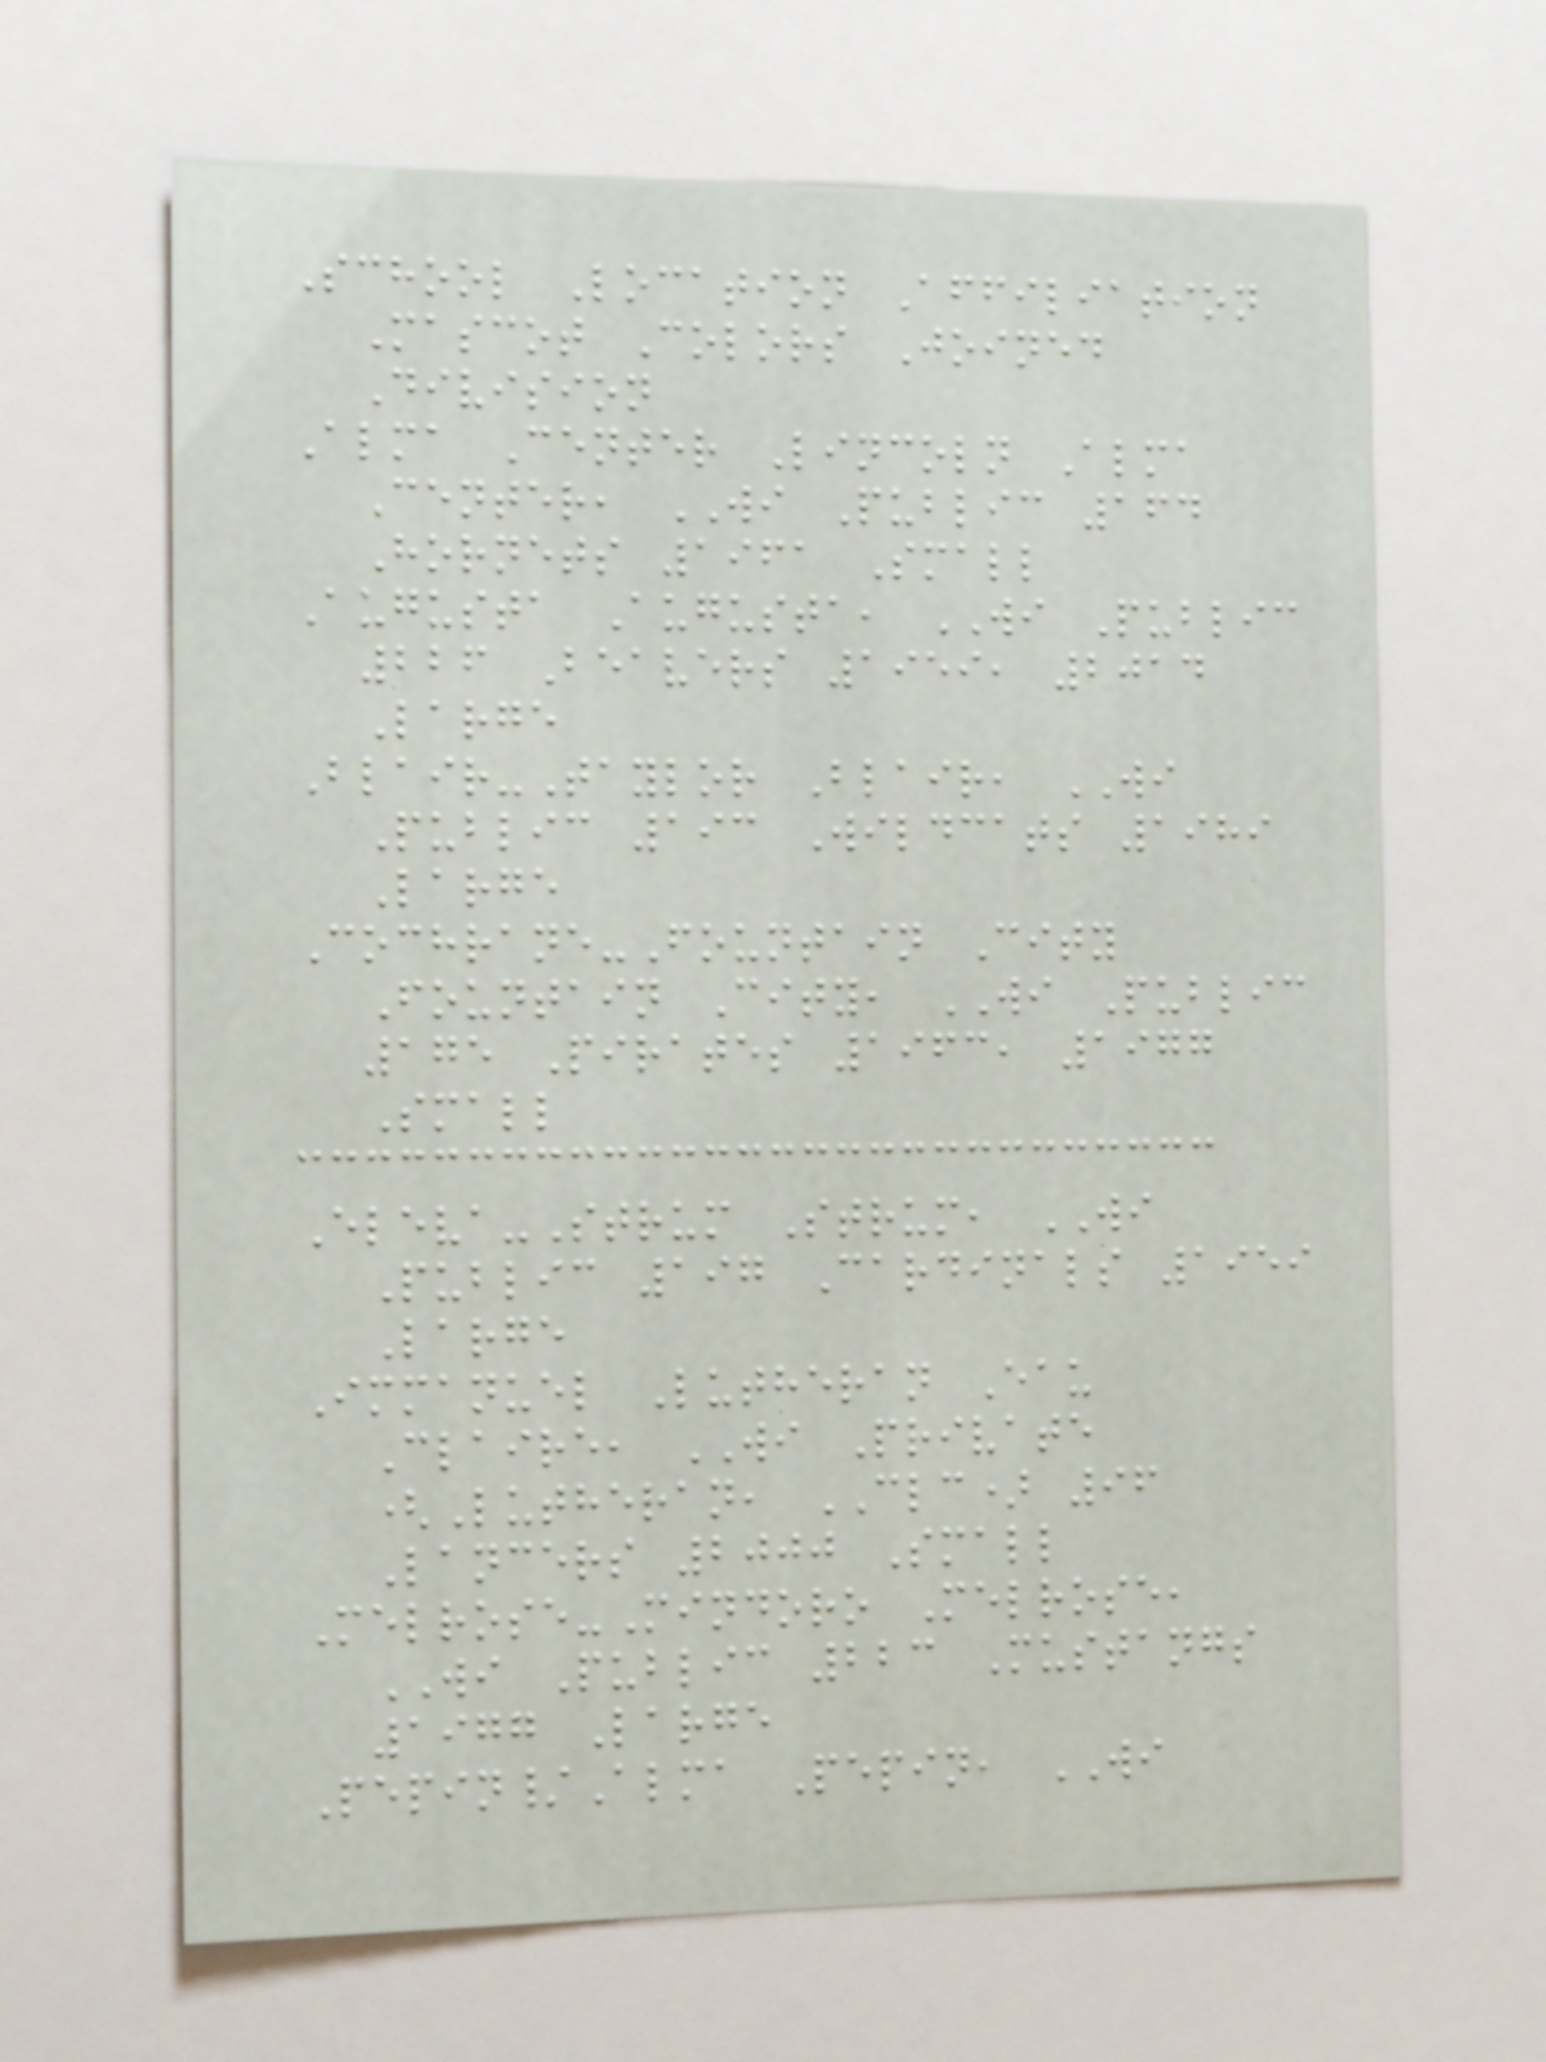School Location Affiliation
Mascot Colors Joined
Division
Alma Center Lincoln Alma
Center, WI Public 164
Hornets 1961 Small
Augusta Augusta, WI Public
226 Beavers 1959, 2014
Large
Blair-Taylor Blair, WI
Public 193 Wildcats 1989
Large
Cochrane-Fountain City
Fountain City, WI Public
175 Pirates 1963, 1977
Small
Eleva-Strum Strum, WI
Public 197 Cardinals 1959
Large
Immanuel Lutheran Eau
Claire, WI Private
(Lutheran, CLC) 96
Lancers 2000 Small
Melrose-Mindoro Melrose,
WI Public 223 Mustangs
1977 Large
Pepin/Alma Pepin, WI
